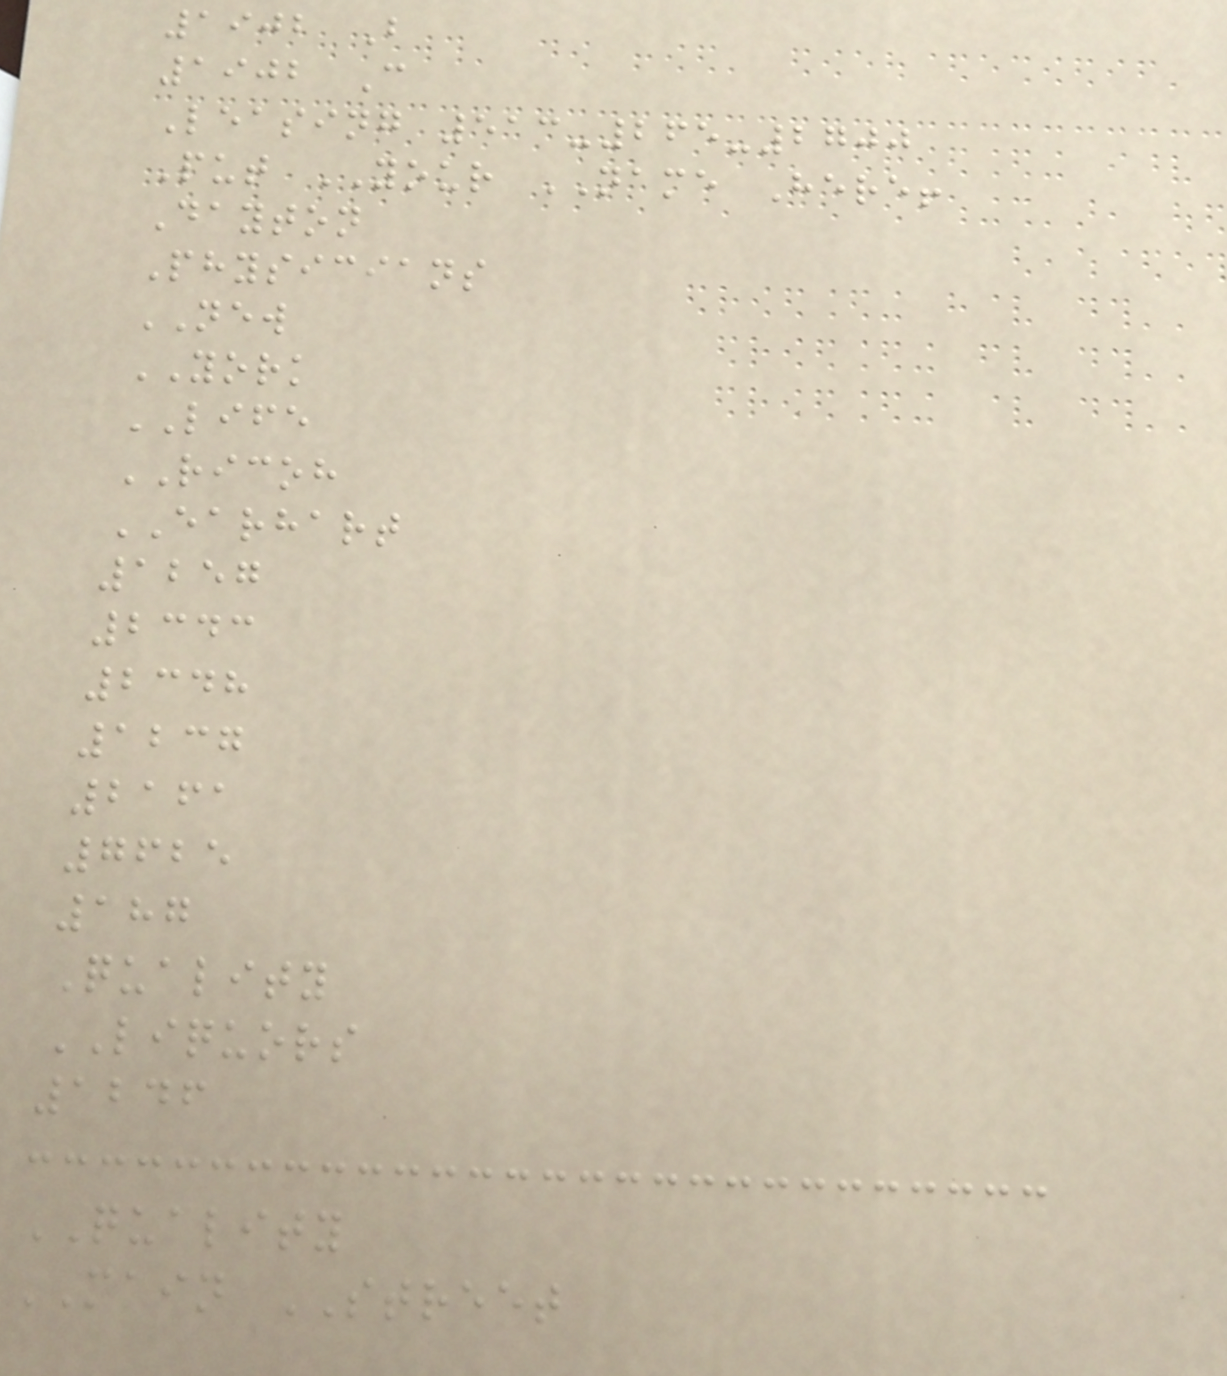1902 B
1902 C
Leasing 513-265-2700
Put YOUR NAME Here!
Dayton
Physicians
NEW
YORK
LIFE
RICOH
EARHART
1257
2343
2348
1237
2161
7625
187
Quality
LIQUORS
1246
QUALITY
MAIN STREET
